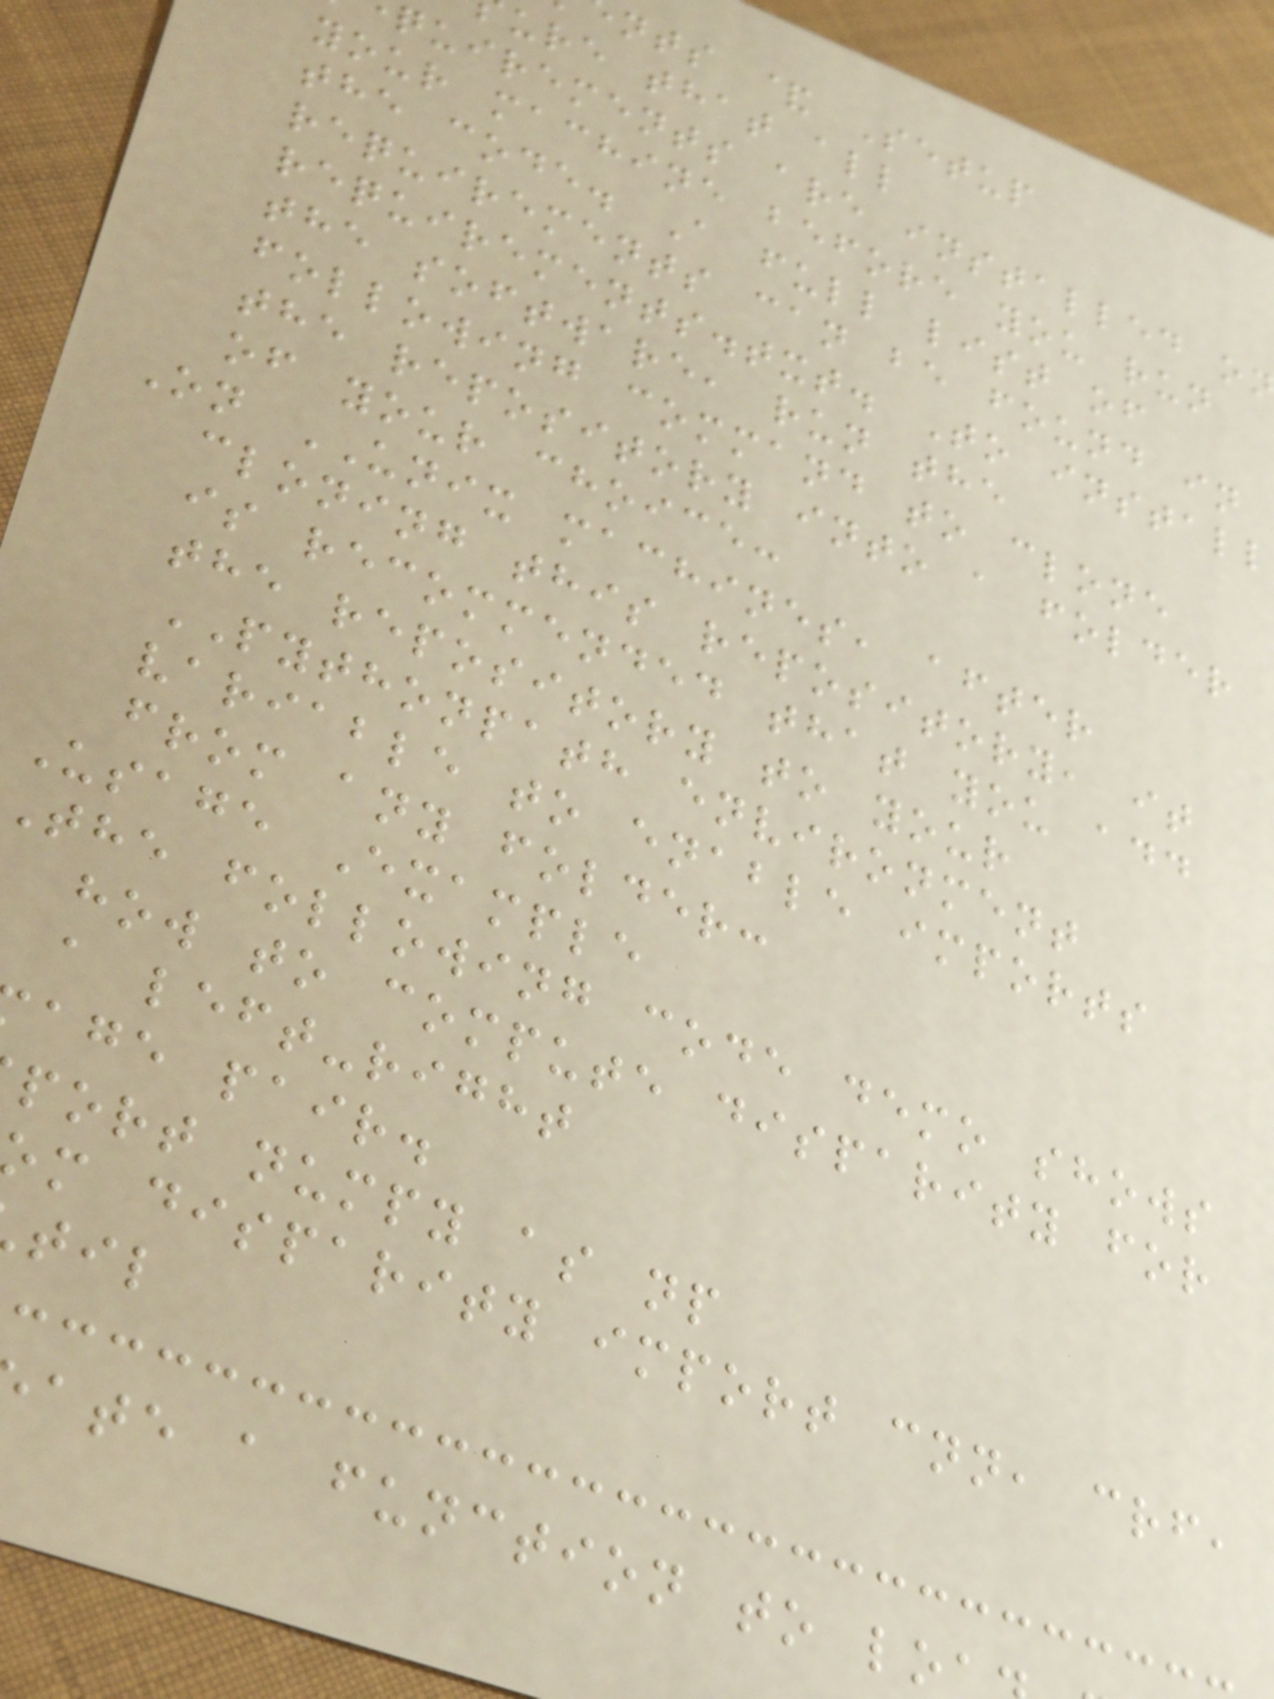nts & Setup
ure that all
quirements are installed o
your machine before you run
the code. A full list of
requirements can be found in
requirements.txt. To install
the software, run the
following command to clone
the repository into a folder
of your choice:
On UNIX machines, after
cloning this repository, it
is recommended that you add
the repository to your
PYTHONPATH environment
variable to enable imports
from any folder:
Usage Example
the following code demo shows
how to compute disparity for
a left-right
age pair.
port numpy as np
m disparity import cnn, crf,
ate a function to lo
